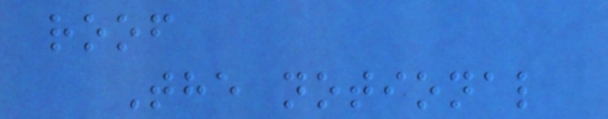roof
The notional
